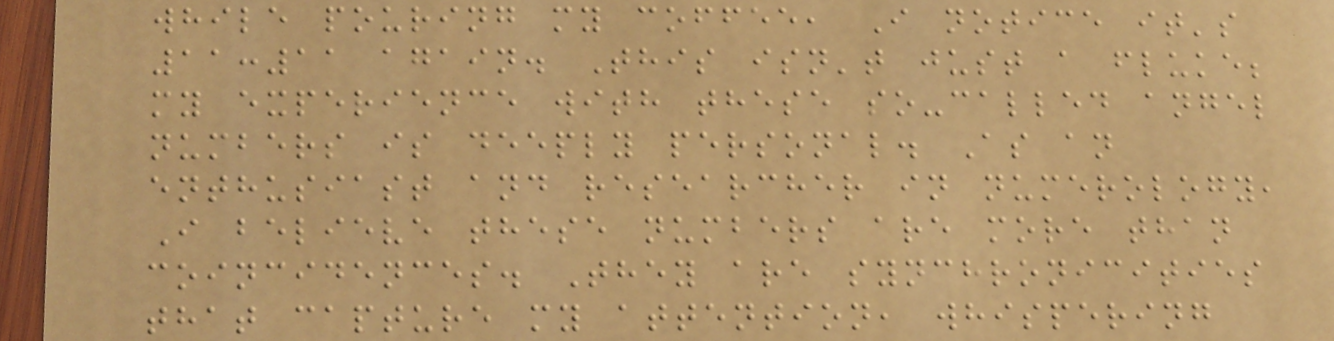while pouring my coffee, I notice it's
11:11 again. This isn't just a fluke;
my experience with these so-called angel
numbers is deeply personal. As an
enthusiast and researcher in numerology,
I believe these numbers are more than
coincidences. They are synchronicities
that capture my attention, whispering
